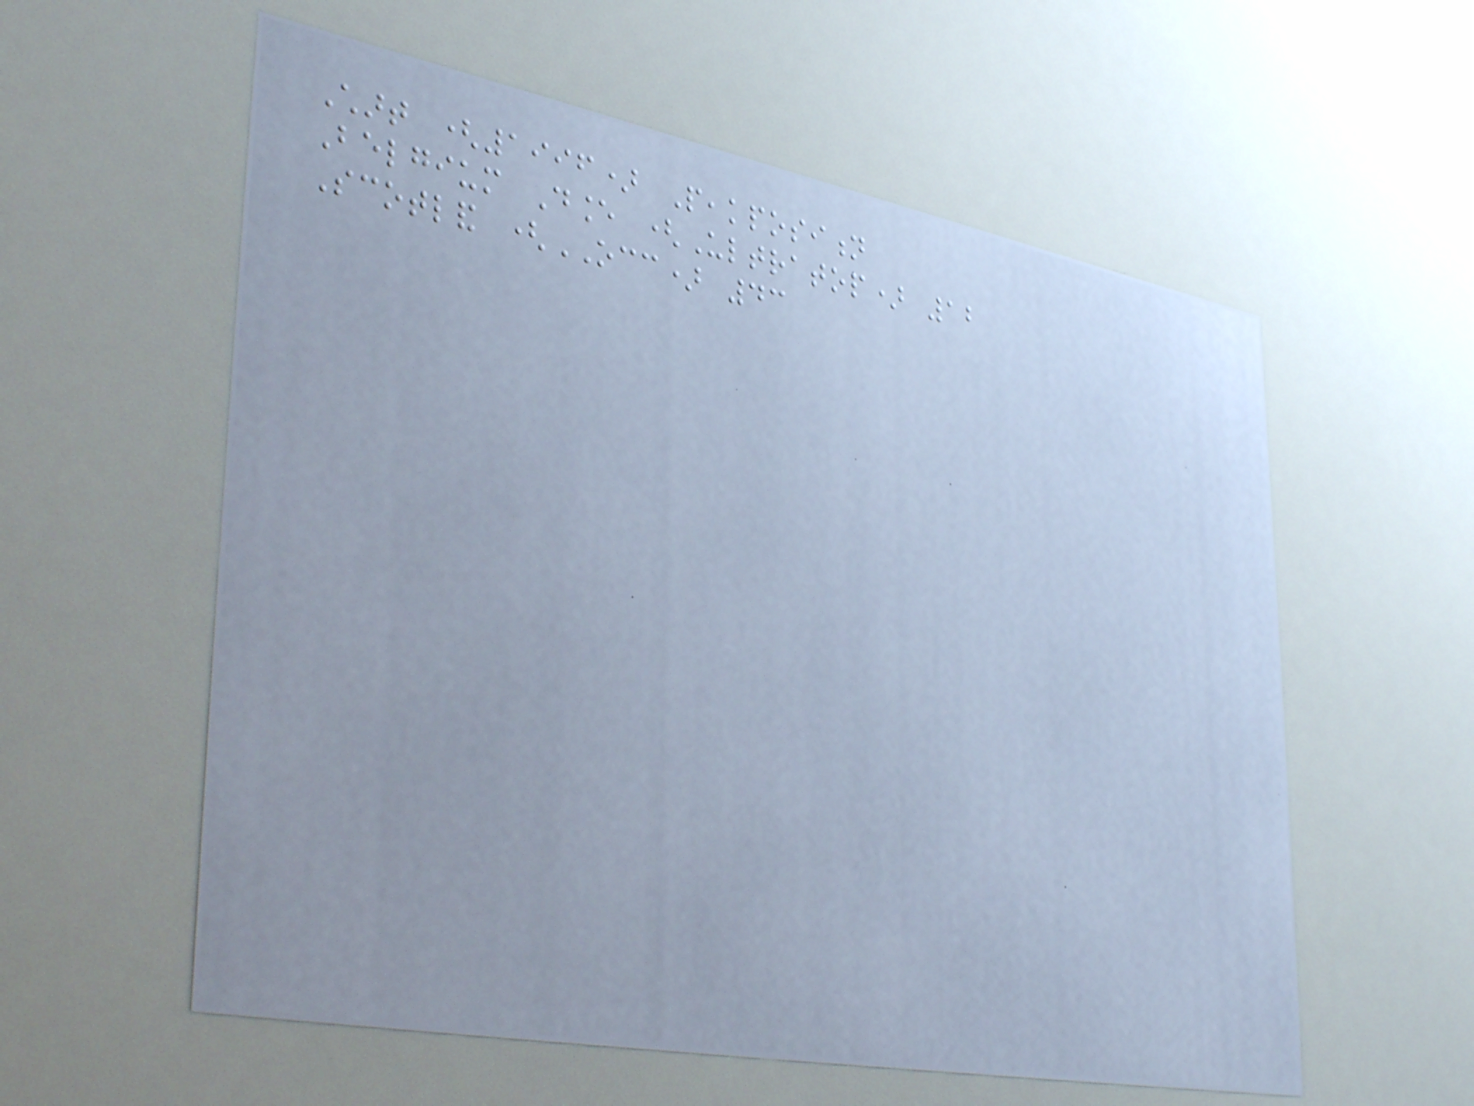Chart (1996) Peakposition
Belgium Dance (Ultratop) 12
Scotland (OCC) 43
